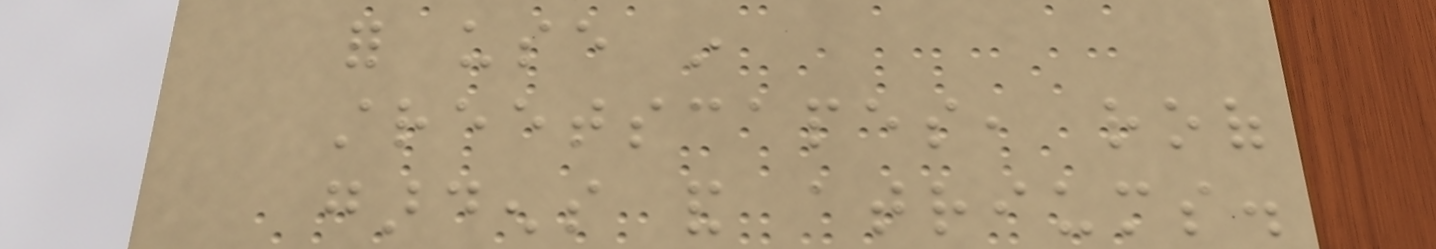for use in
streetscapes, roof
gardens and atriums.
